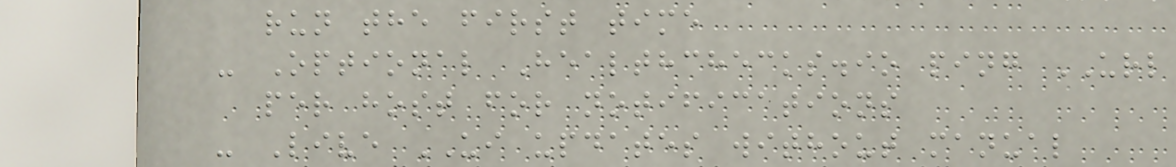run the first time
- Optional Healthchecks.io ping URL
per host for notifications
- Live UI updates without manual
